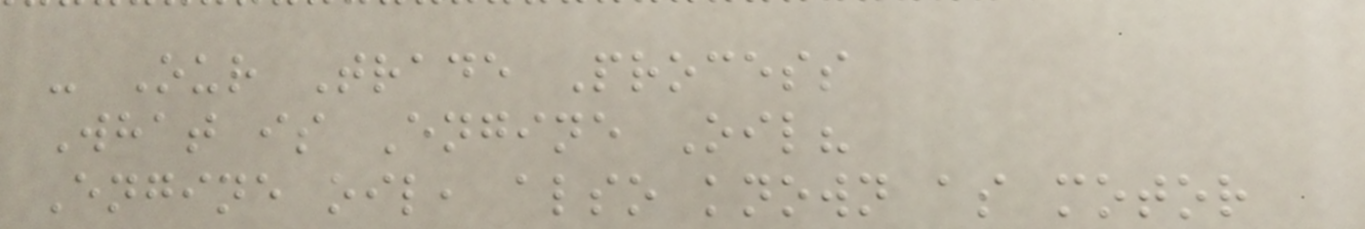- Our Trade Process
What is Engine Oil?
Engine oil, also known as motor
